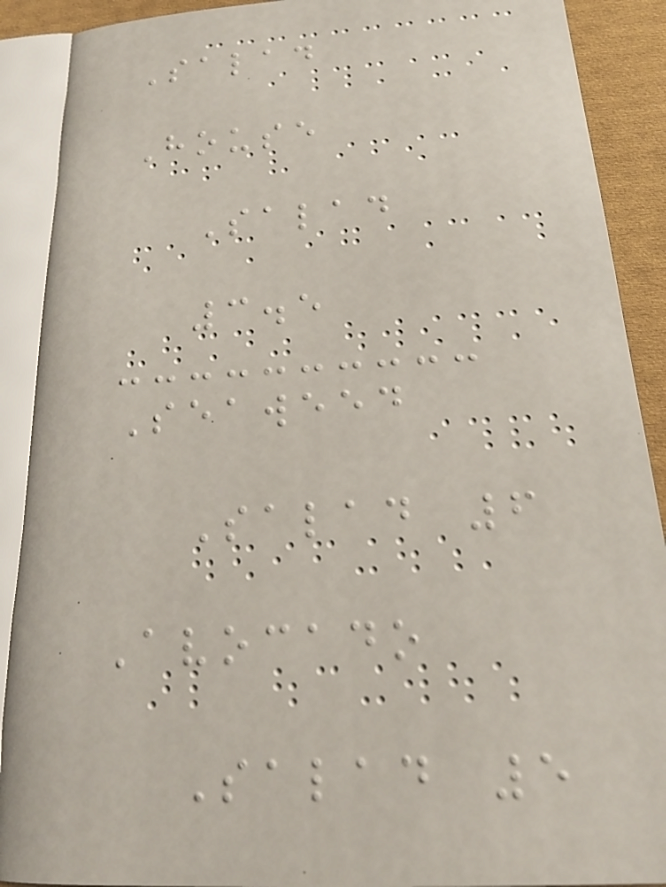Salad
House
Salad
3.5
Seaweed
Salad 6
Avocado
Salad 5
